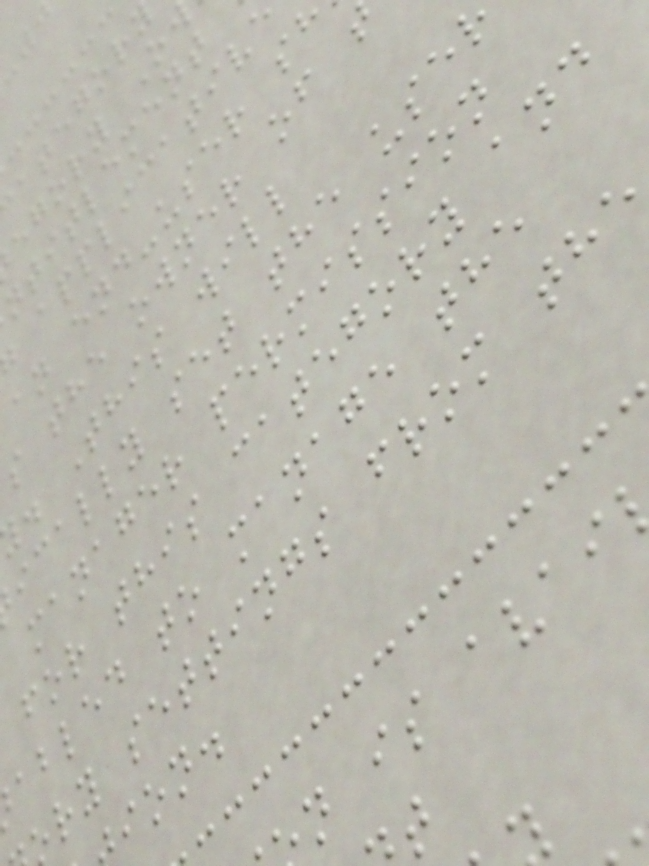egory O
ntitlement
applicativ
an end-user s
s the owner of
. This will
ically set the use
manager permission
for this category and
abled to manage the
ry settings from the
ion.
n is avai
